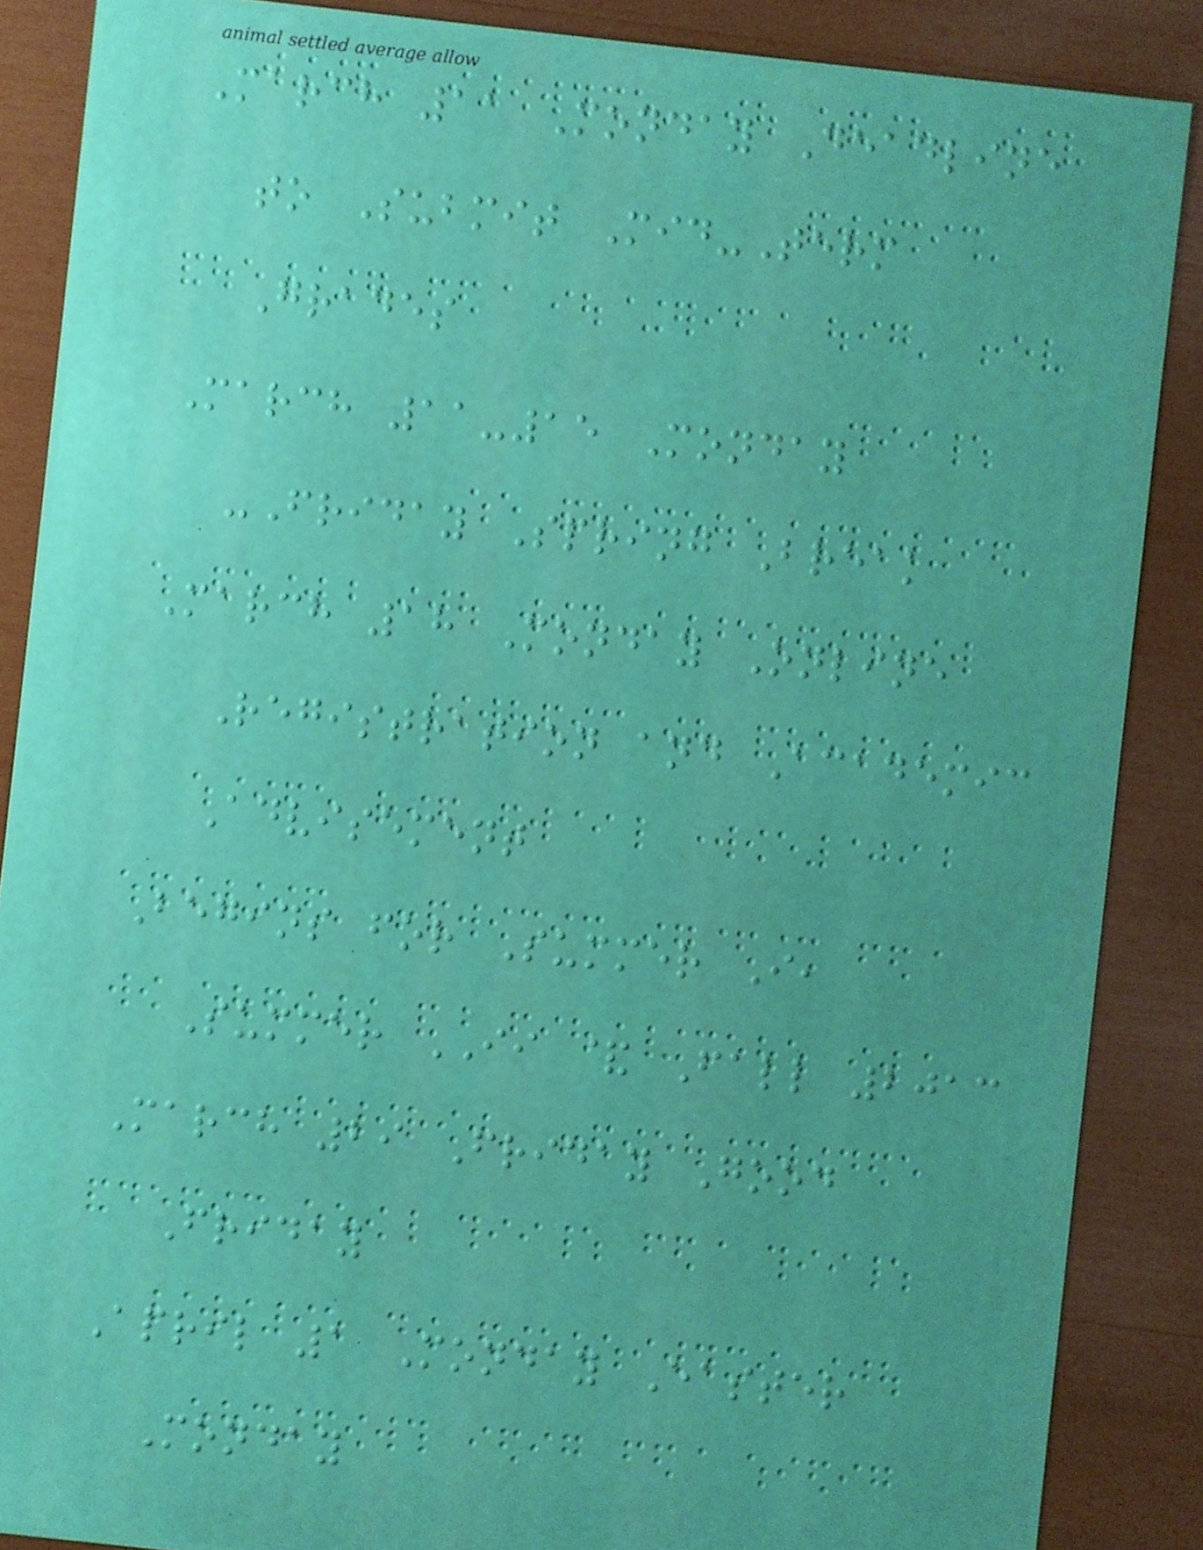March 11 Monday Deadline
to Submit Mid-Term
Grades
March 11-15 Monday
-Friday Spring Break
March 18 Monday Online
Registration and Academic
Advisement
Begins for Summer I,
Summer II & Fall 2013
March 29 Friday Good
Friday
April 1 Monday Easter
Monday
